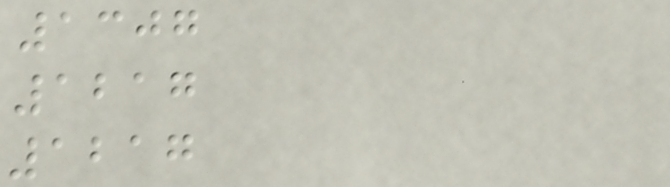1307
1217
1217
